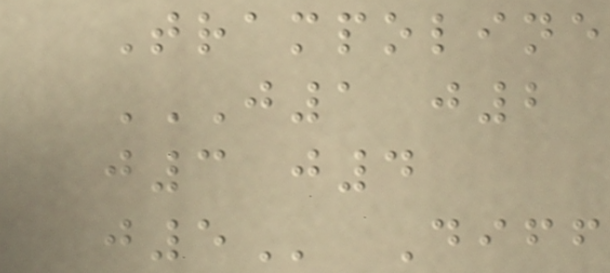Trampoline
J1 J2
J3 J4
J5 Diff
